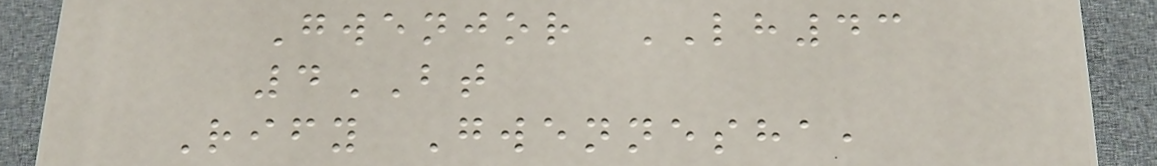Gwenjor LH43
4BT
Rify Gwennesha,
